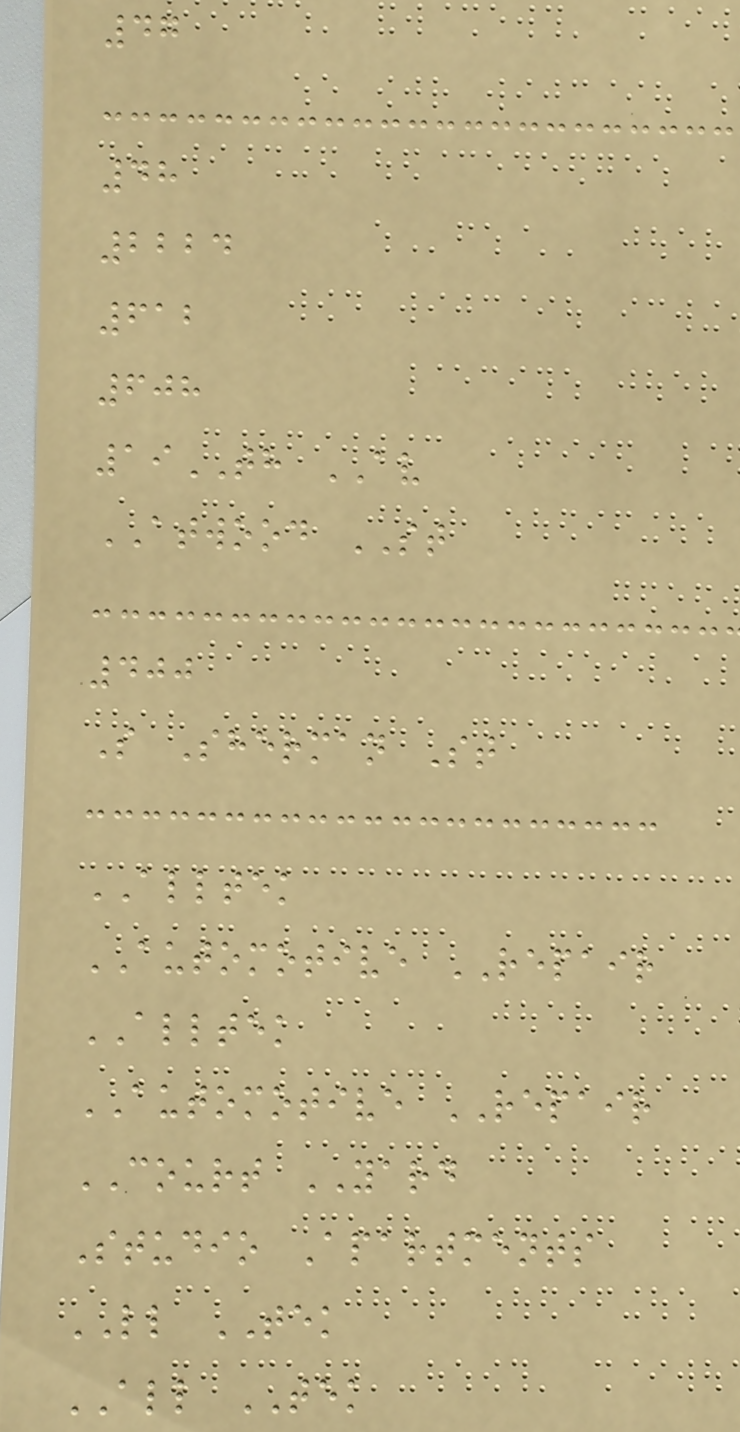47
48
2224
612
608
19TH AV
ATWOOD ST
400
S Sherman St
ALLTEK
AUTOMOTIVE REPAIR
ALLTEK
AUTOMOTIVE REPAIR
COURT YARD
Studio Apartments
LL TEK
ALL TEK
